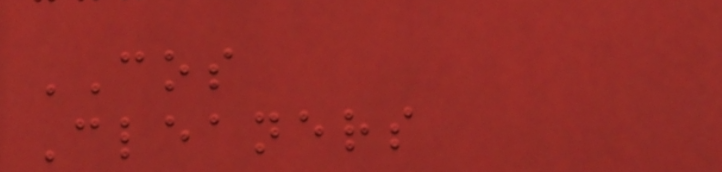COS
Cleaners
